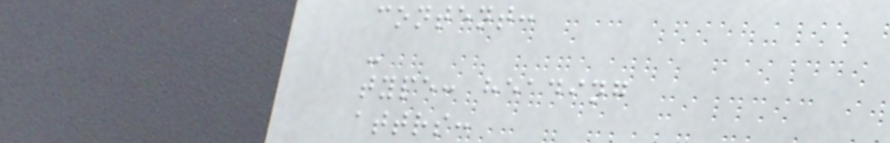content:
-
type: heading
attrs:
